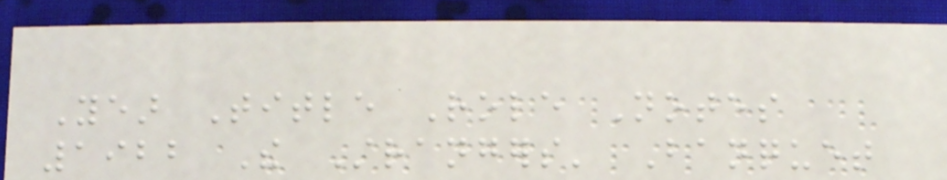Year Title Role Notes
1922 The Strangers' Banquet
